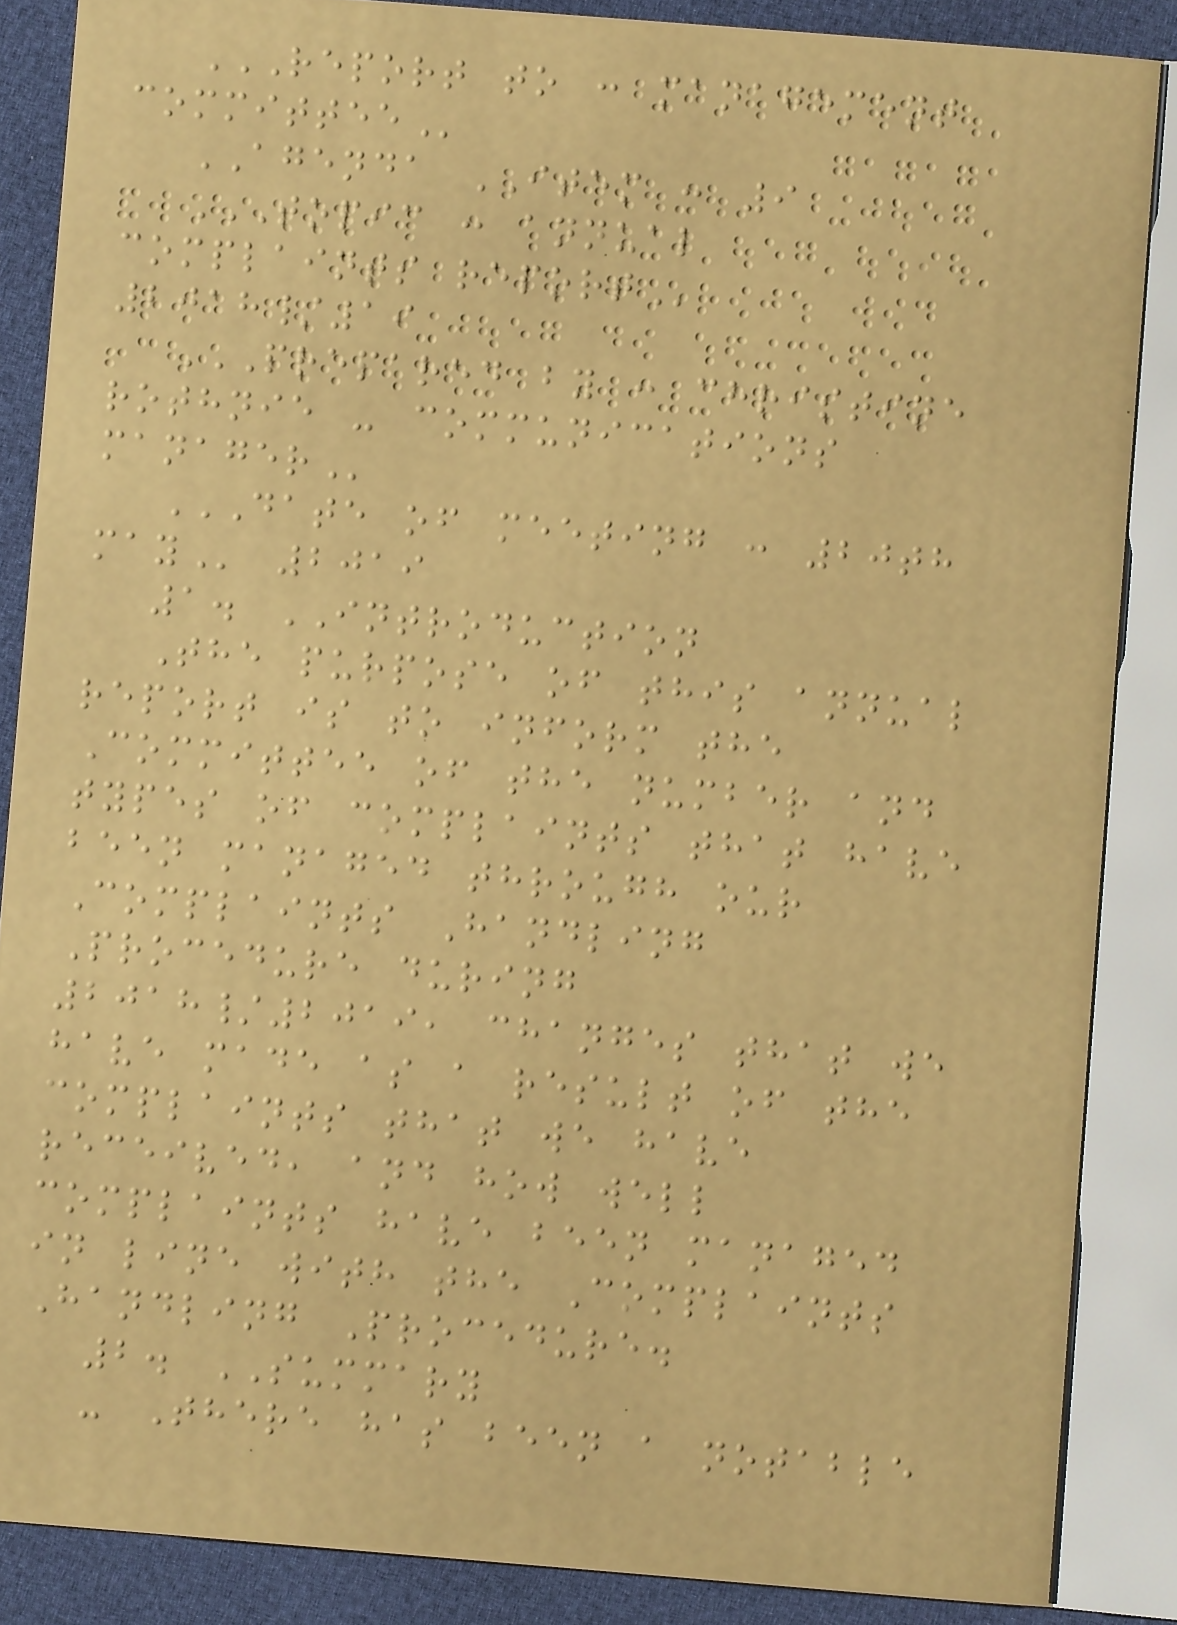REPORT TO : MANAGEMENT
COMMITTEE
AGENDA ITEM : 9
TOPIC : ANNUAL
COMPLAINTS REPORT
2018/19
PREPARED BY : CHRISTINE
ROTHNIE - COMMUNICATIONS
MANAGER
DATE OF MEETING : 20TH
MAY 2019
1. INTRODUCTION
The purpose of this annual
report is to inform the
Committee of the number and
types of complaints that have
been managed through our
Complaints Handling
Procedure during
2018/2019, changes that we
have made as a result of the
complaints that we have
received, and how well
complaints have been managed
in line with the Complaints
Handling Procedure.
2. SUMMARY
- There has been a notable
